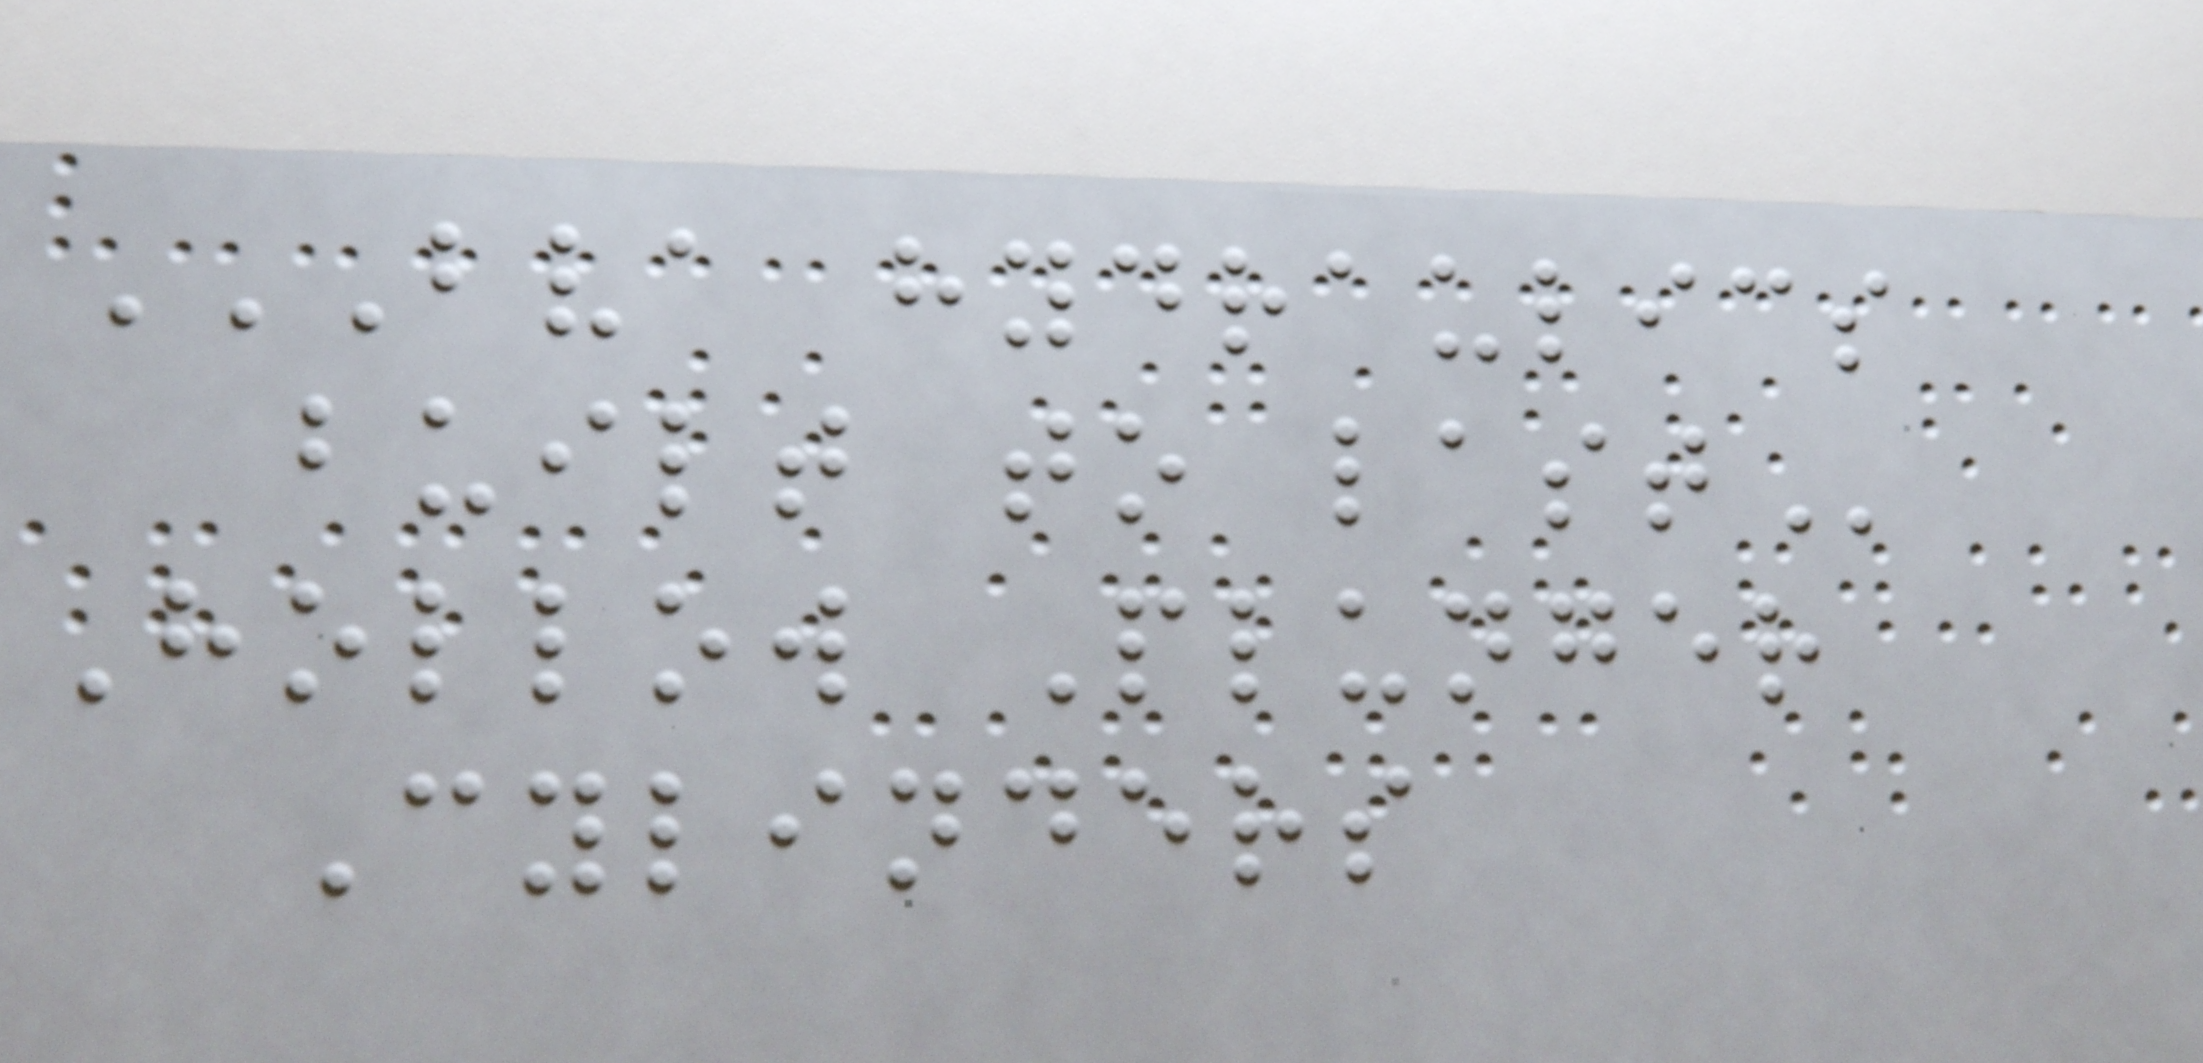BVA HYDRAULICS
BUILT TO LAST
Hollow Plunger
Cylinders
